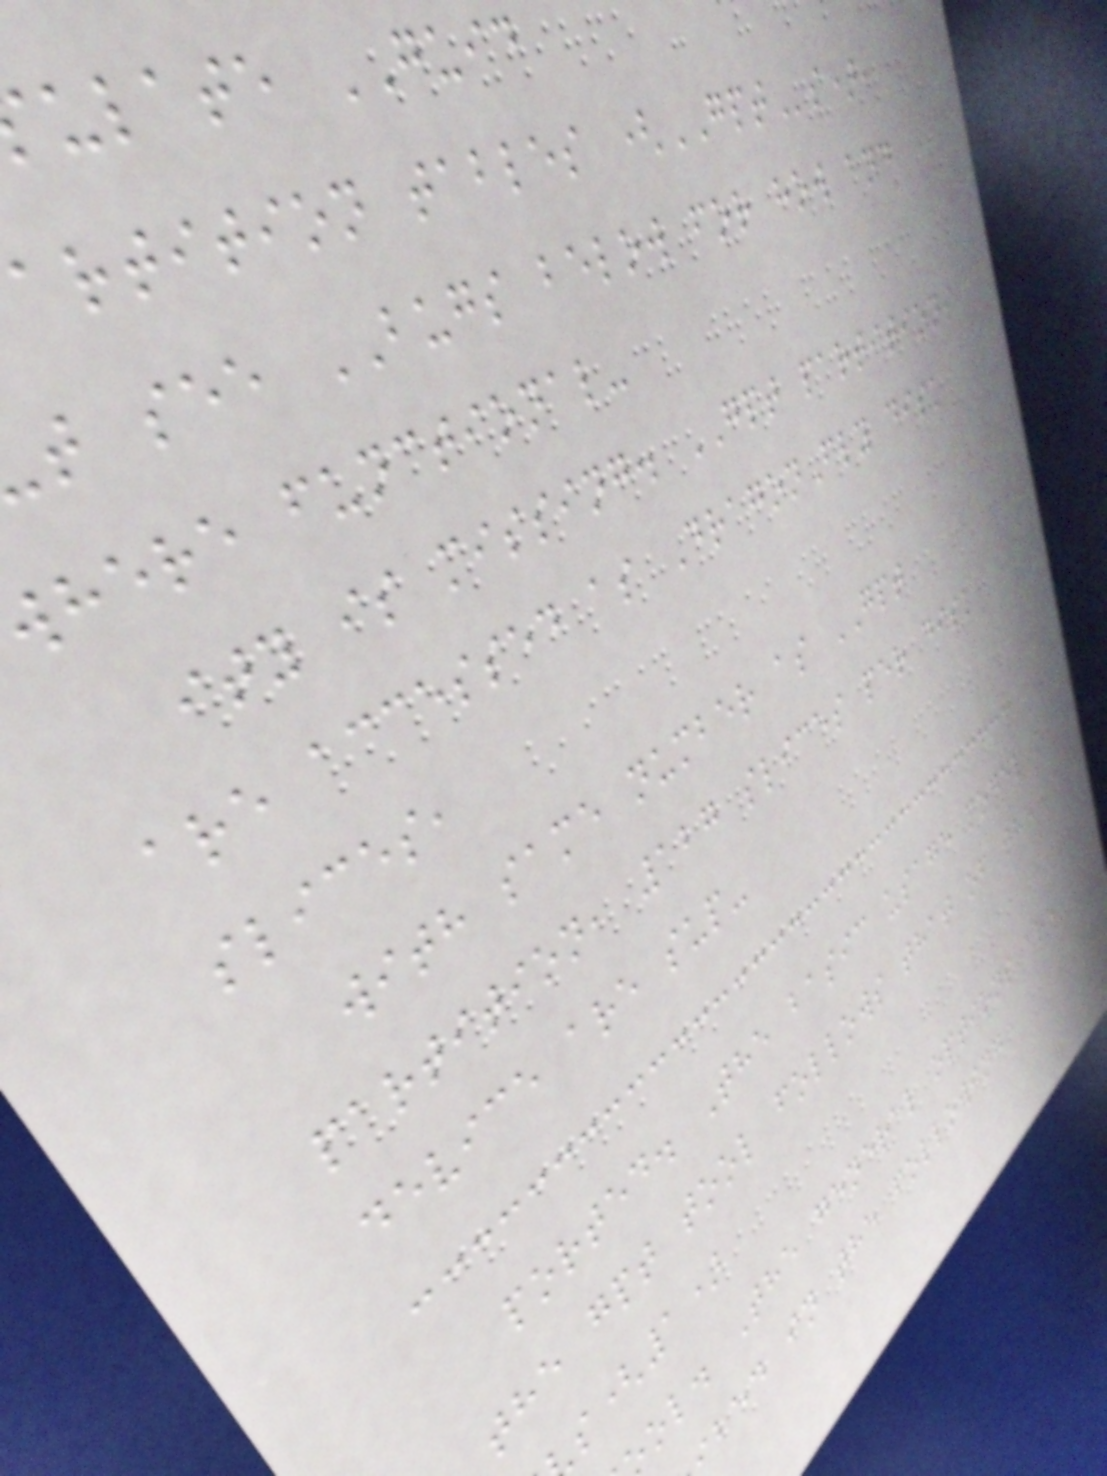ulate GUID
artition tables (GPTs),
t see BUGS below for how and
here functional-
ity is missing. GPT partitions
are accessed as DragonFly disk
slices,
with same number as GPT
partition, 127 slices per disk
device are sup-
ported. The basic usage model of
the gpt tool follows that of the
s(1)
ol. The general options are
bed in the following
